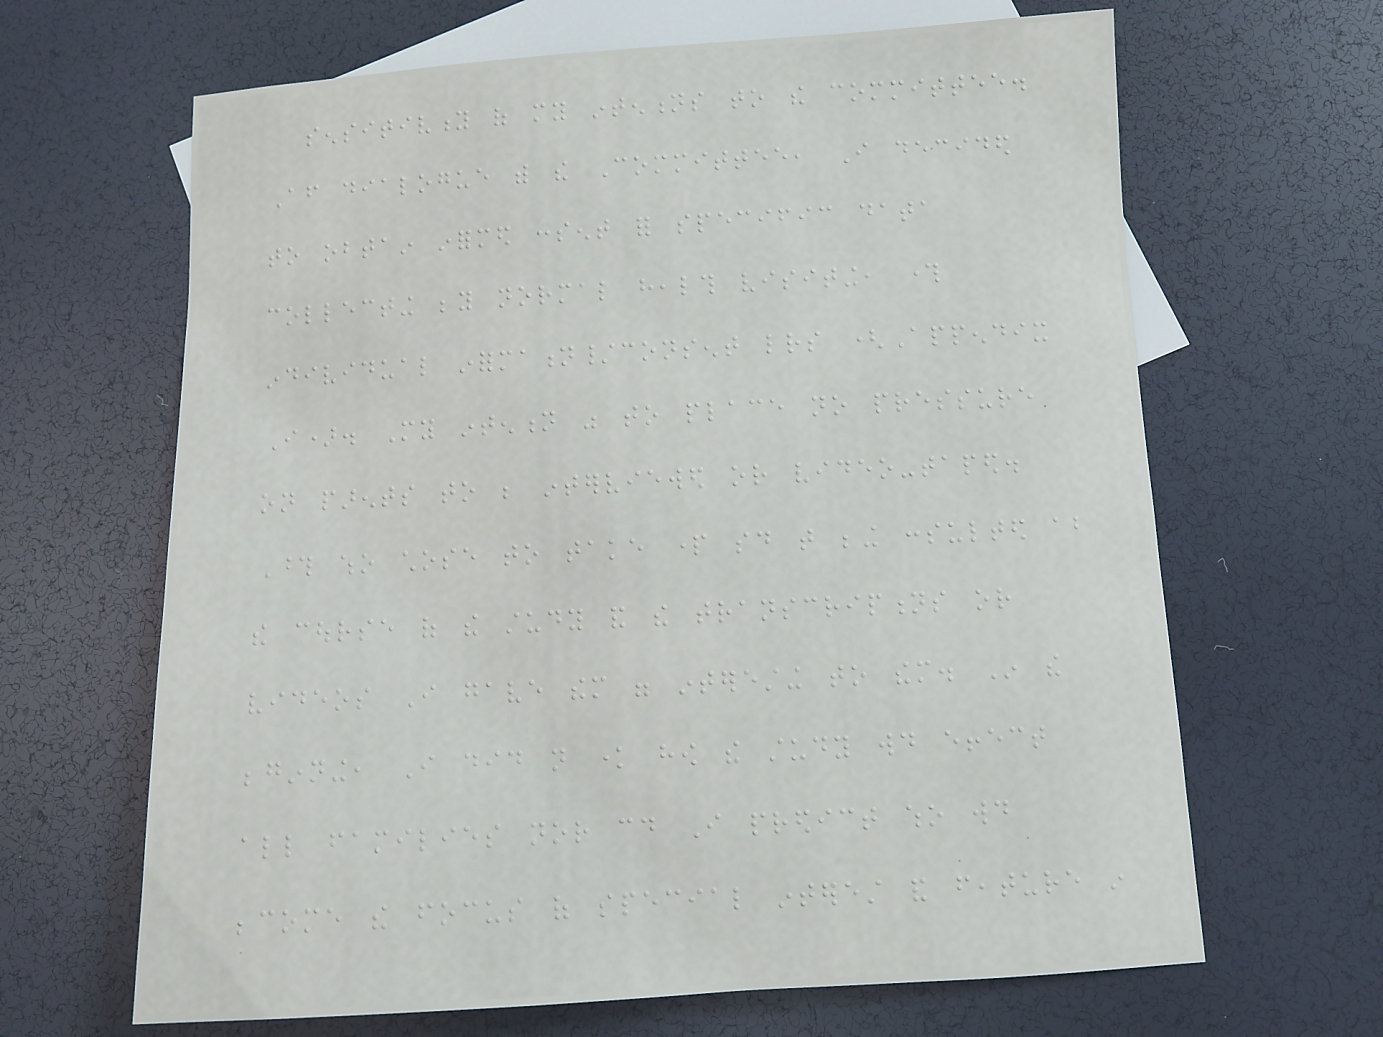sensitivity of my intentions to the committee.
After dialogue with the Committee, I decided
to obtain informed consent for specific data
collecting beyond normal health visiting, through
individual information/consent letters (Appendix
I). My intention was to place no pressure
on parents to be interviewed or video-taped.
Those who chose to take part said that being consulted about
the course of the study and the transcriptions or
videos I gave them were interesting to them. In the
beginning, I did not know how the study would effect
all families nor could I predict who would
become the focus of special interest and feature in
